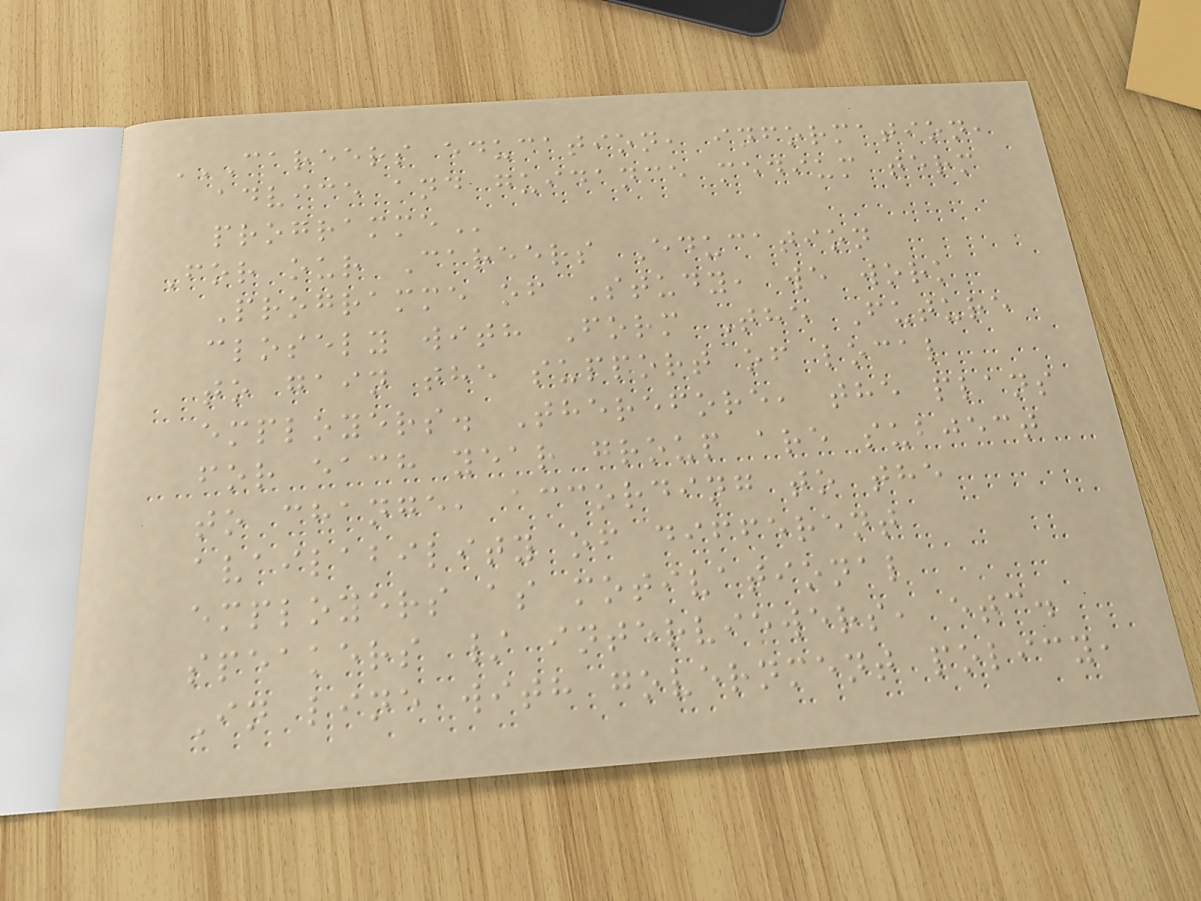CAREERS EDUCATION, INFORMATION,
ADVICE AND GUIDANCE MEDIUM TERM
PROGRAMME
For our Careers Education
Programme of Study, we work
closely with Form The Future
to gain the support of local
employers. Therefore, the plans
for each year group are subject
to change, according to the
availability of different
employers as motivational
speakers / interviewers, etc.
In line with government policy,
